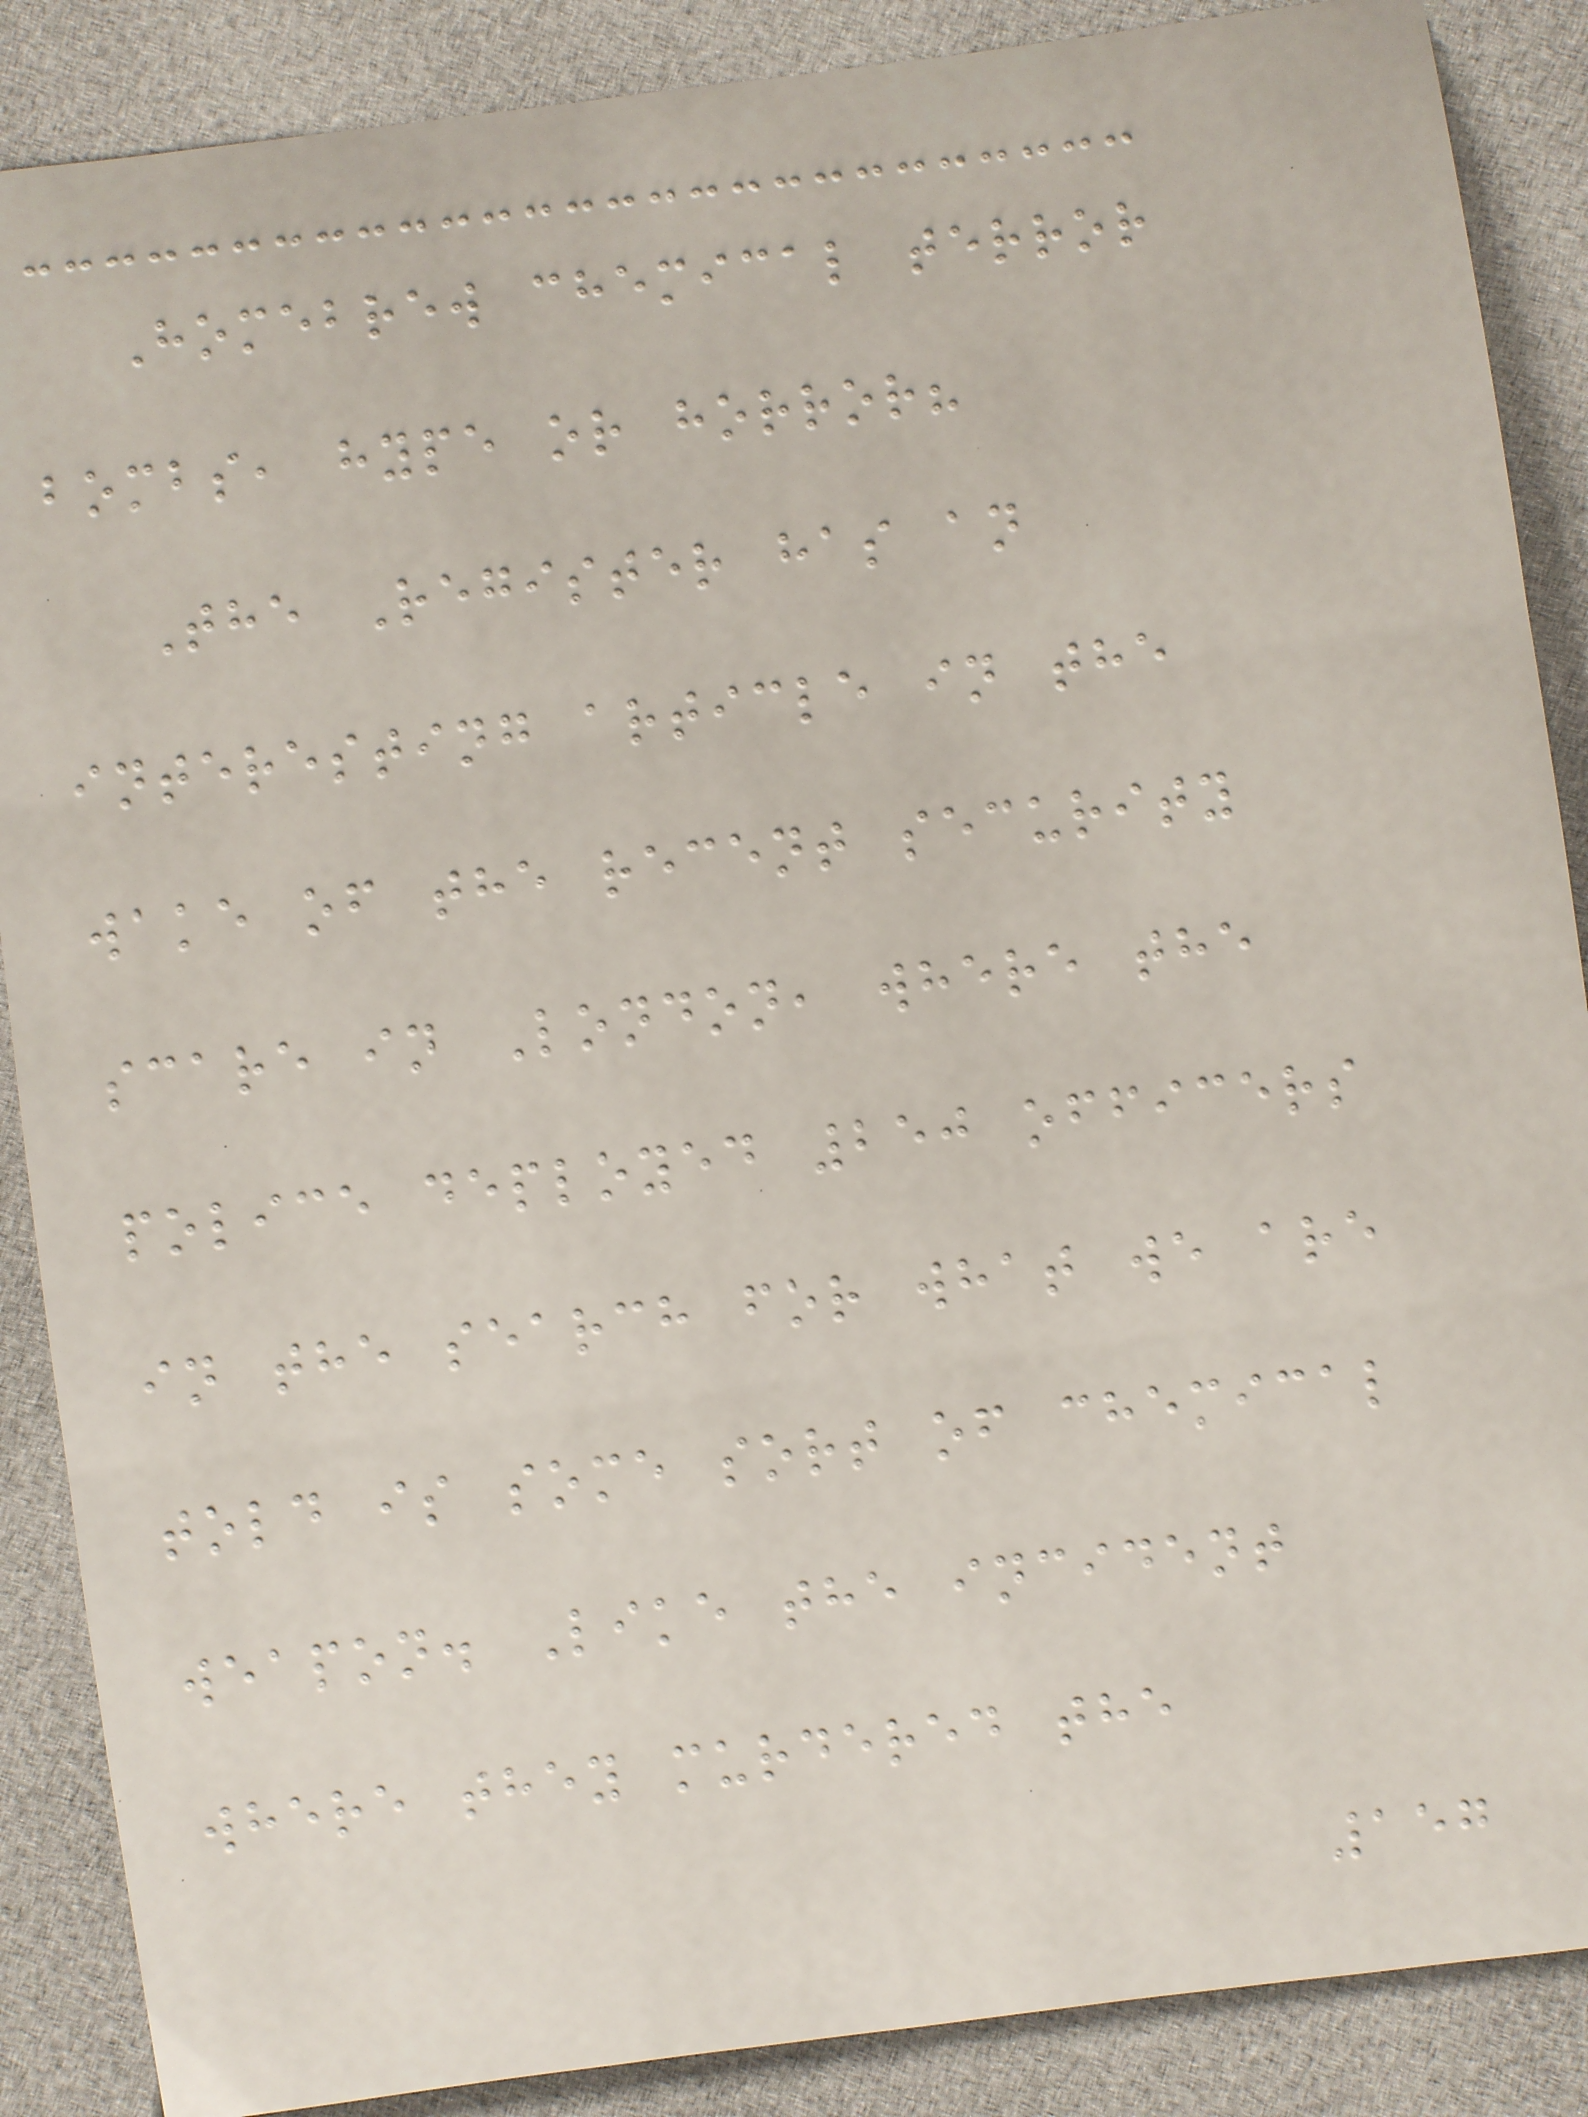Homebrew chemical terror
bombs, hype or horror?
The Register has an
interesting article in the
wake of the recent security
scare in London, where the
police deployed 250 officers
in the search for what we are
told is some sort of chemical
weapon. Like the incident
where they murdered the
157
